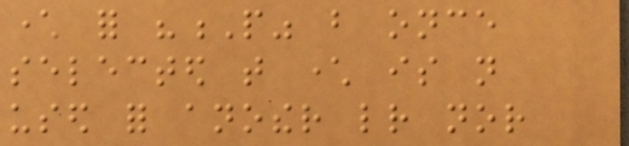character for "P" but once
selected that character is not
used for another letter nor
